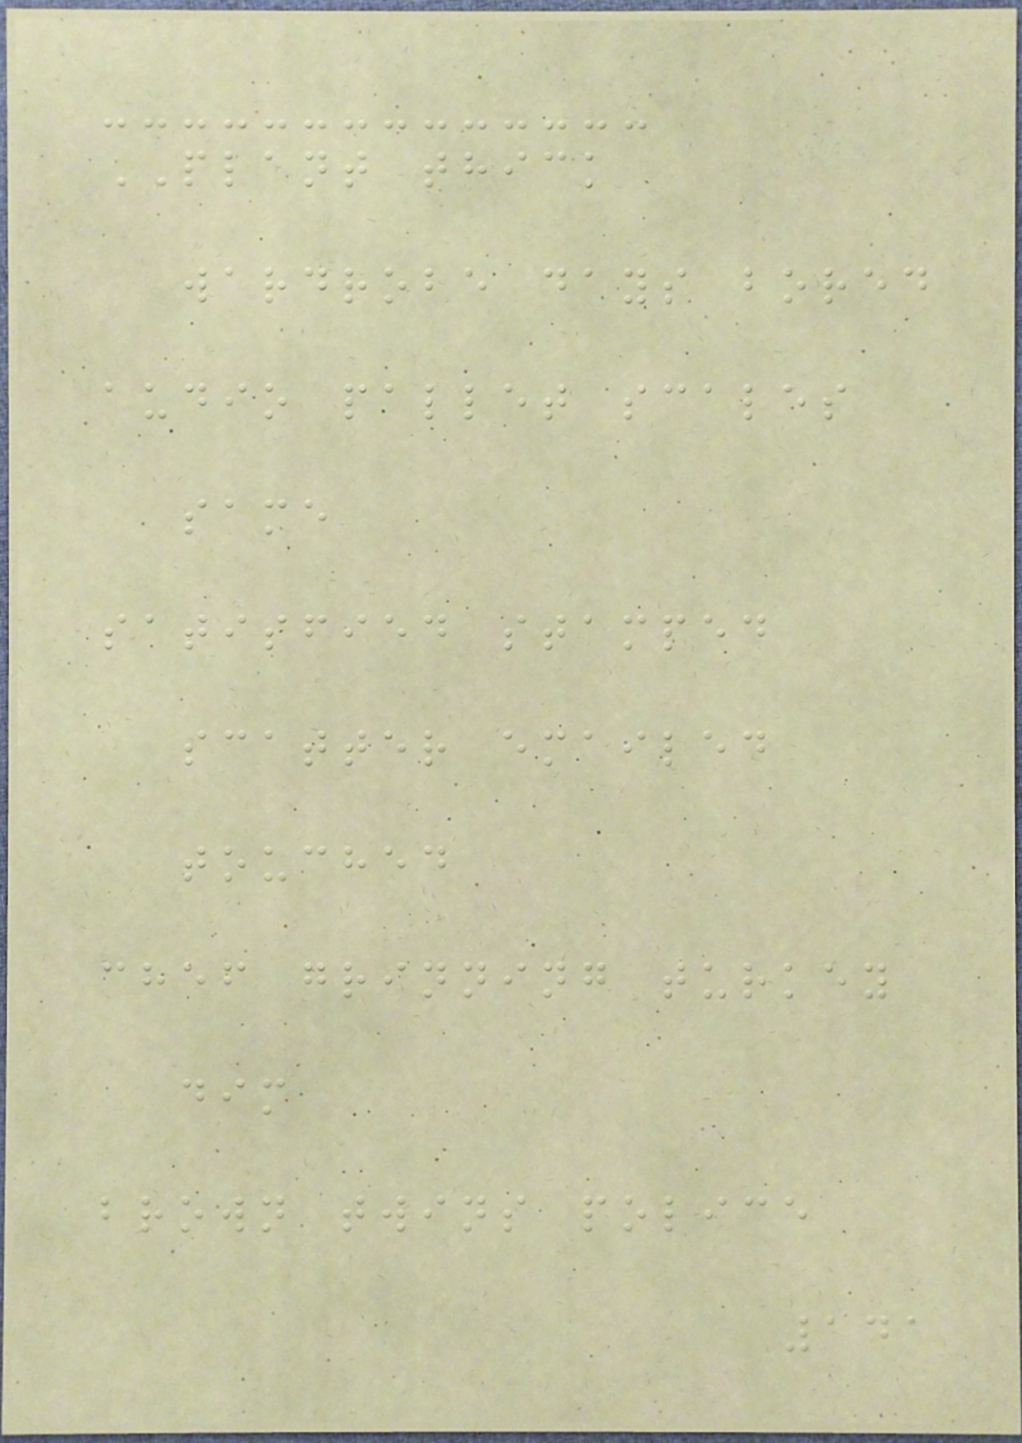PLANT thick
wardrobe days bored
audio pallet scales
same
satisfied stamped
scatter emailed
touched
chef grinning turkey
dim
brown twins police
141
